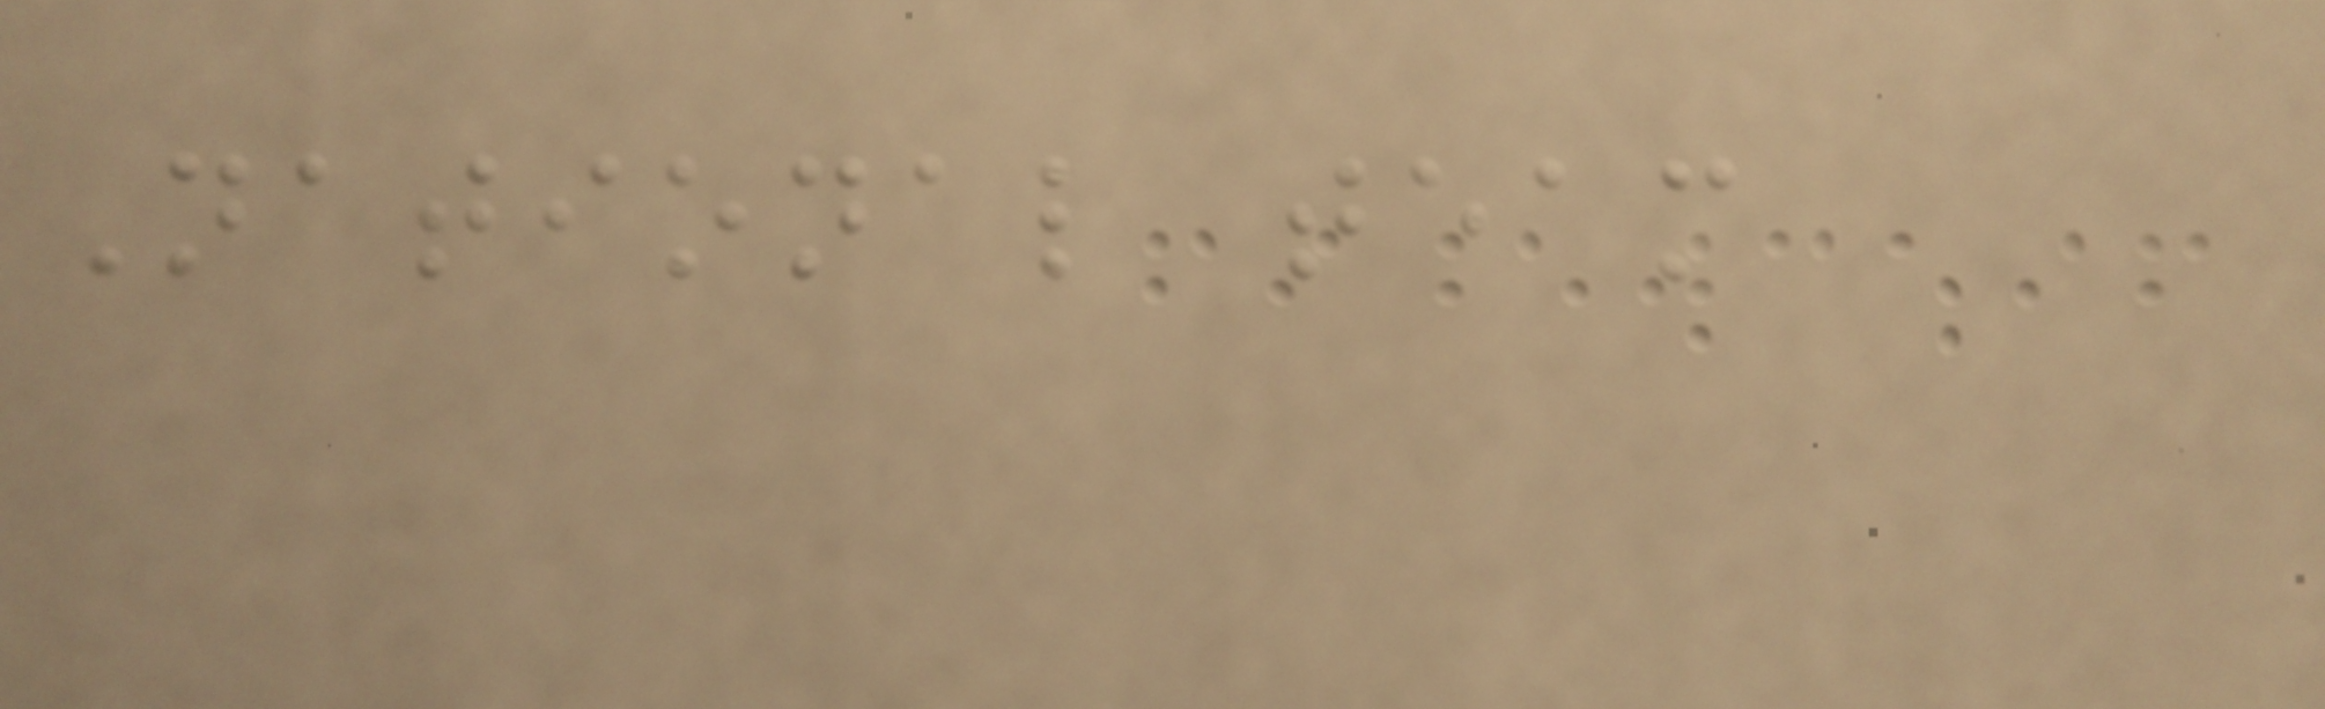National team
